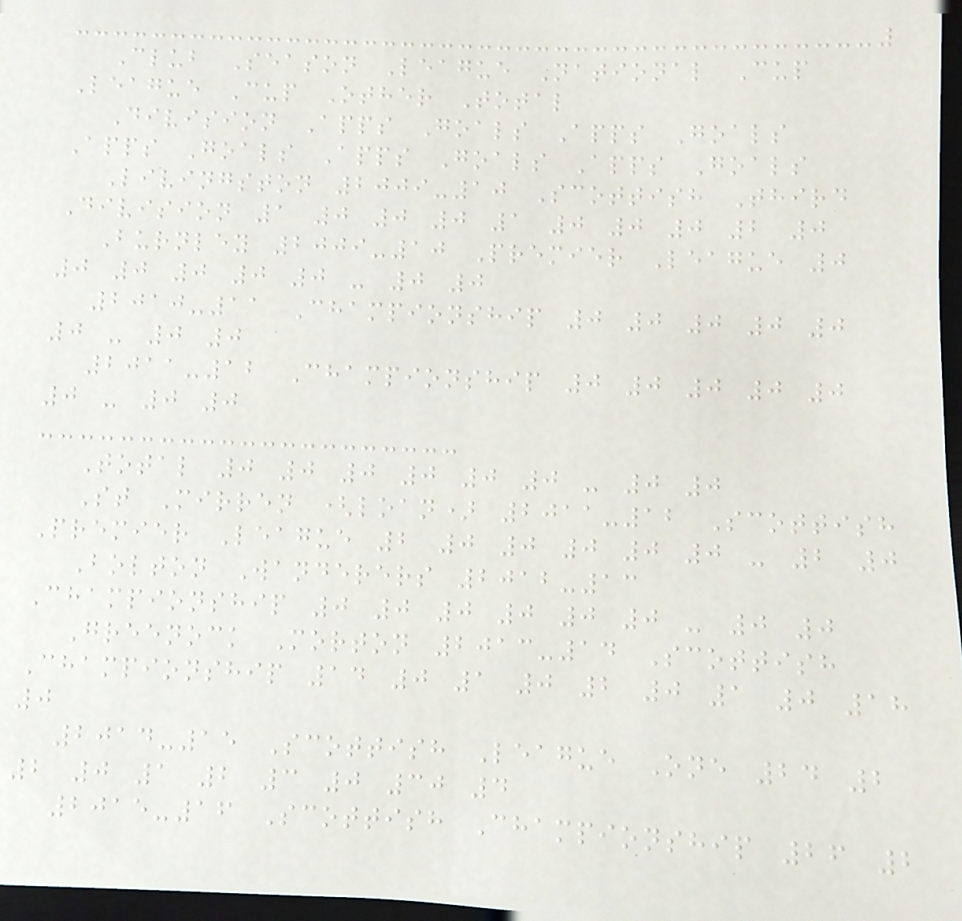Club Season League National Cup
League Cup Other Total
Division Apps Goals Apps Goals
Apps Goals Apps Goals Apps Goals
Livingston 2009-10 Scottish Third
Division 1 0 0 0 1 0 0 0 2 0
Burnley 2009-10 Premier League 0
0 0 0 0 0 - 0 0
2010-11 Championship 0 0 0 0 0
0 - 0 0
2011-12 Championship 0 0 0 0 0
0 - 0 0
Total 0 0 0 0 0 0 - 0 0
St Mirren (loan) 2011-12 Scottish
Premier League 2 0 0 0 0 0 - 2 0
Bolton Wanderers 2012-13
Championship 0 0 0 0 0 0 - 0 0
Greenock Morton 2013-14 Scottish
Championship 14 0 1 0 2 0 1 0 18
0
2014-15 Scottish League One 24 2
2 0 1 2 3 0 30 4
2015-16 Scottish Championship 26 2
